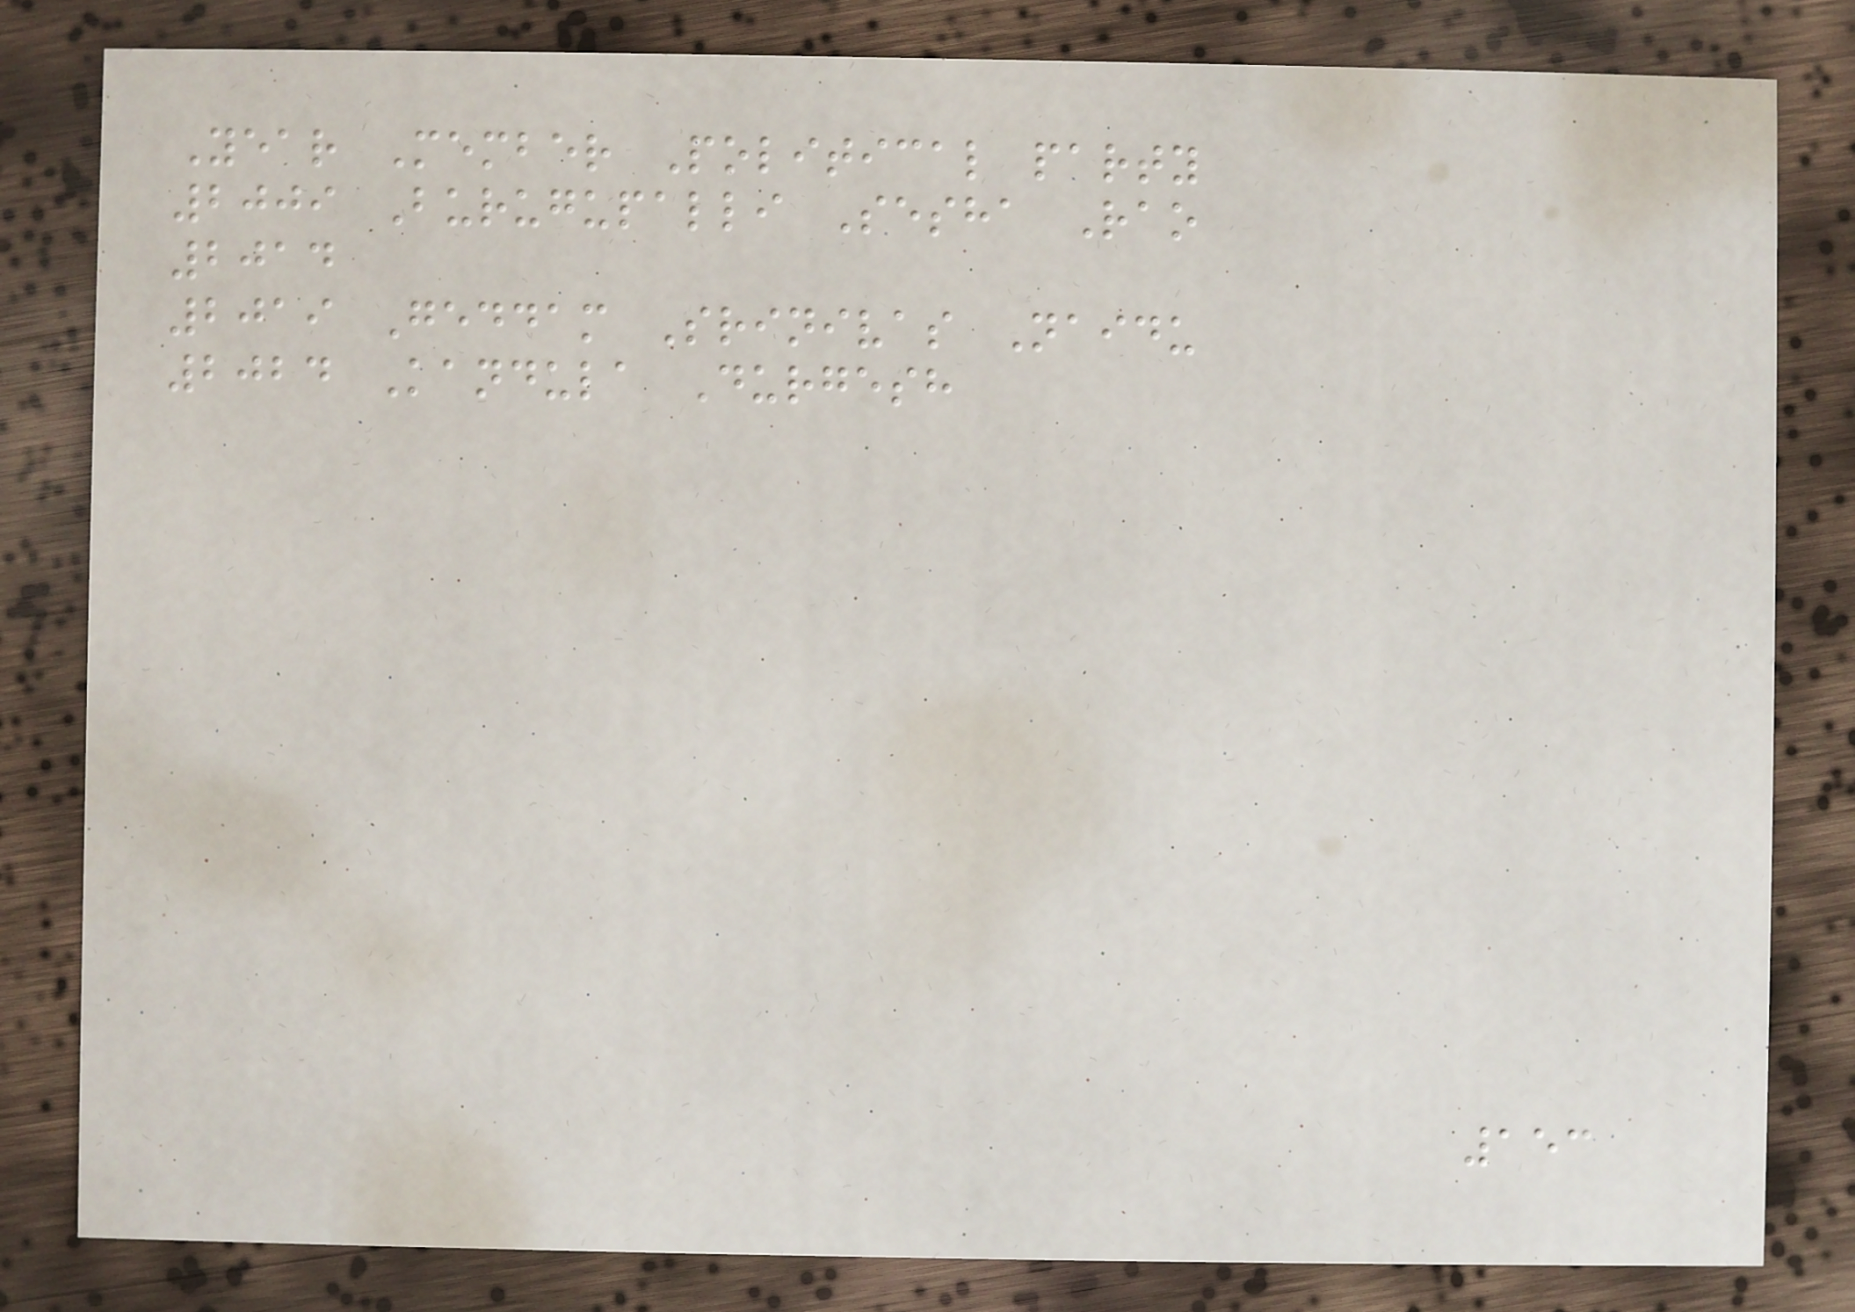Year Member Political party
2009 Burugupalli Sesha Rao
2014
2019 Geddam Srinivas Naidu
2024 Kandula Durgesh
153
